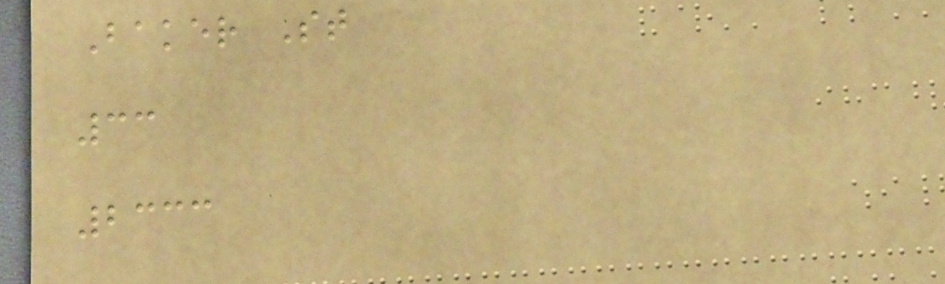Baker St
33
2333
